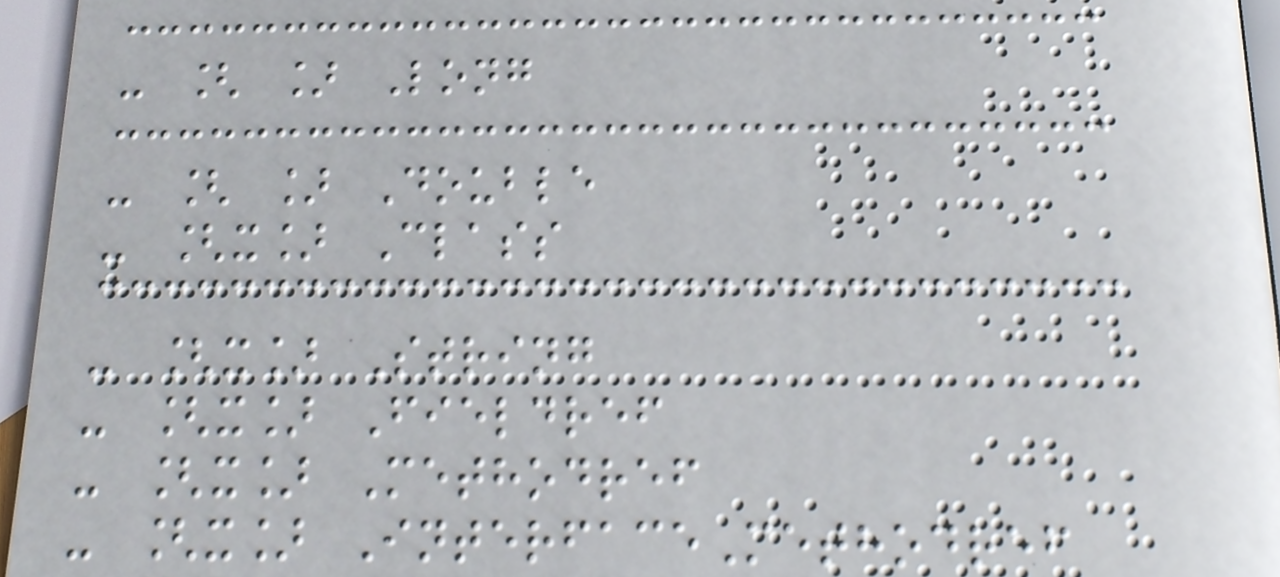- [ ] Long
- [ ] Double
- [x] Class
- [x] String
- [x] Fieldref
- [x] Methodref
- [x] InterfaceMethodref
